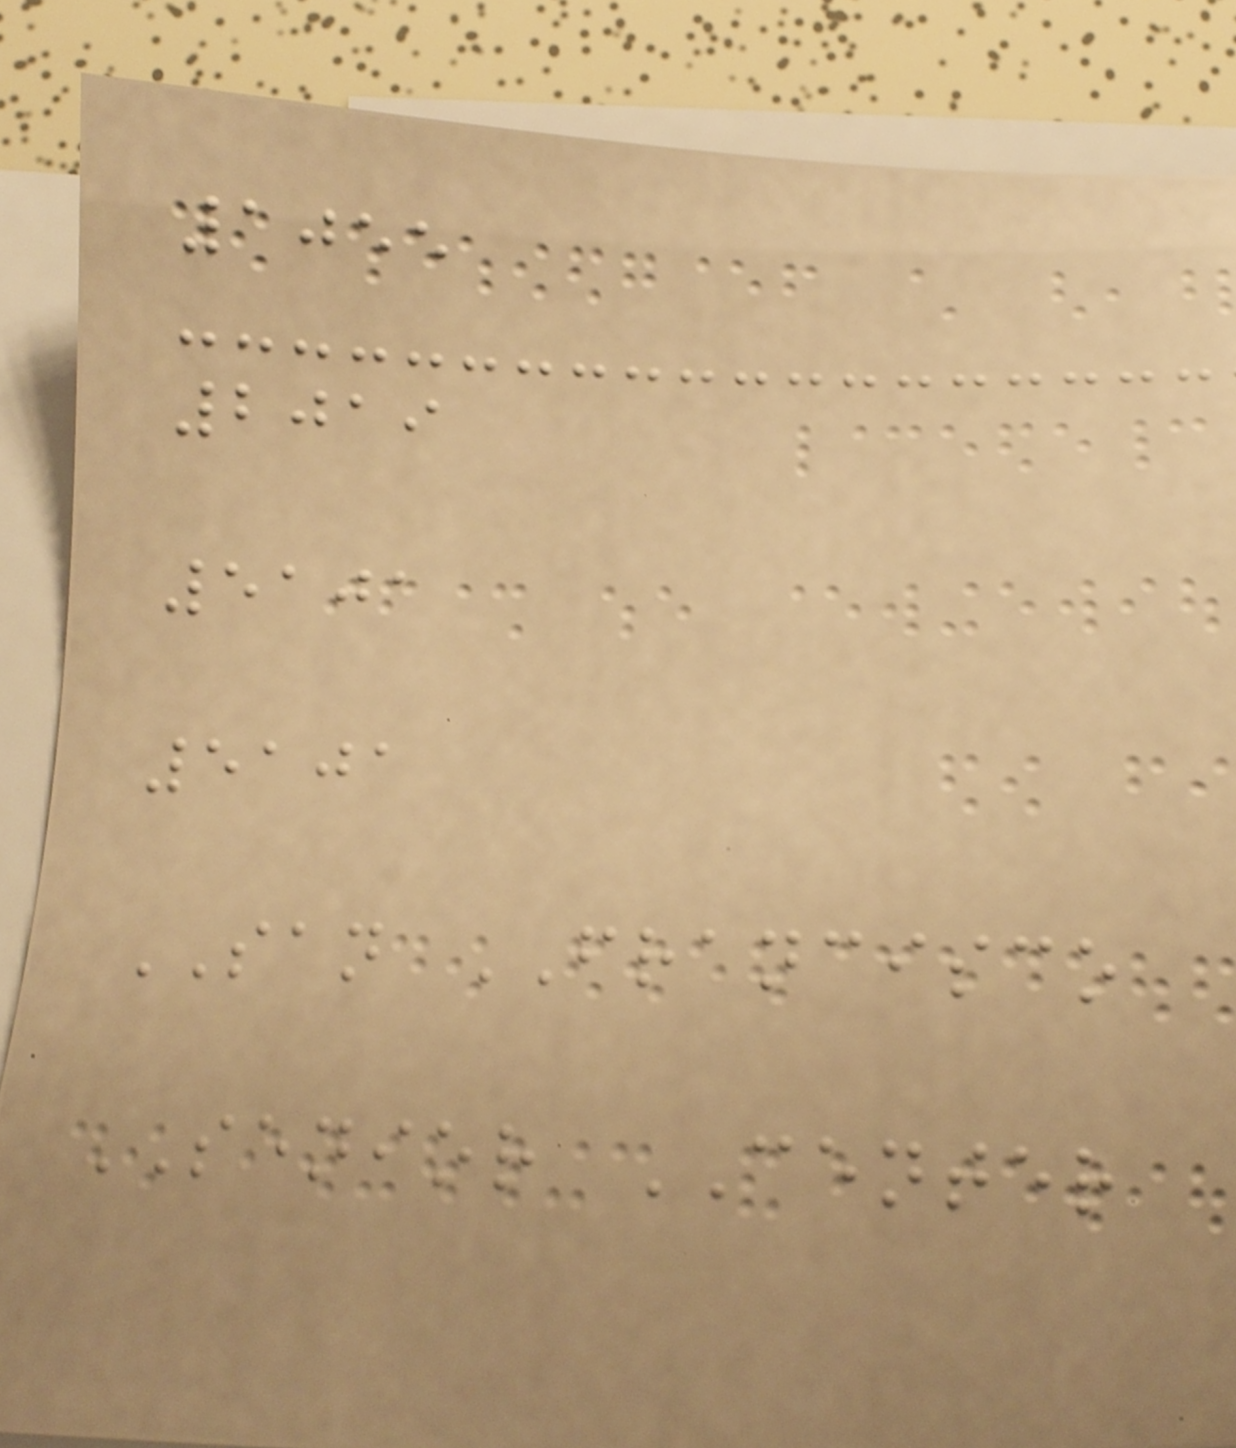1055
2019
5101
5101
SAN FRANCISCO
SENIOR CENTER
